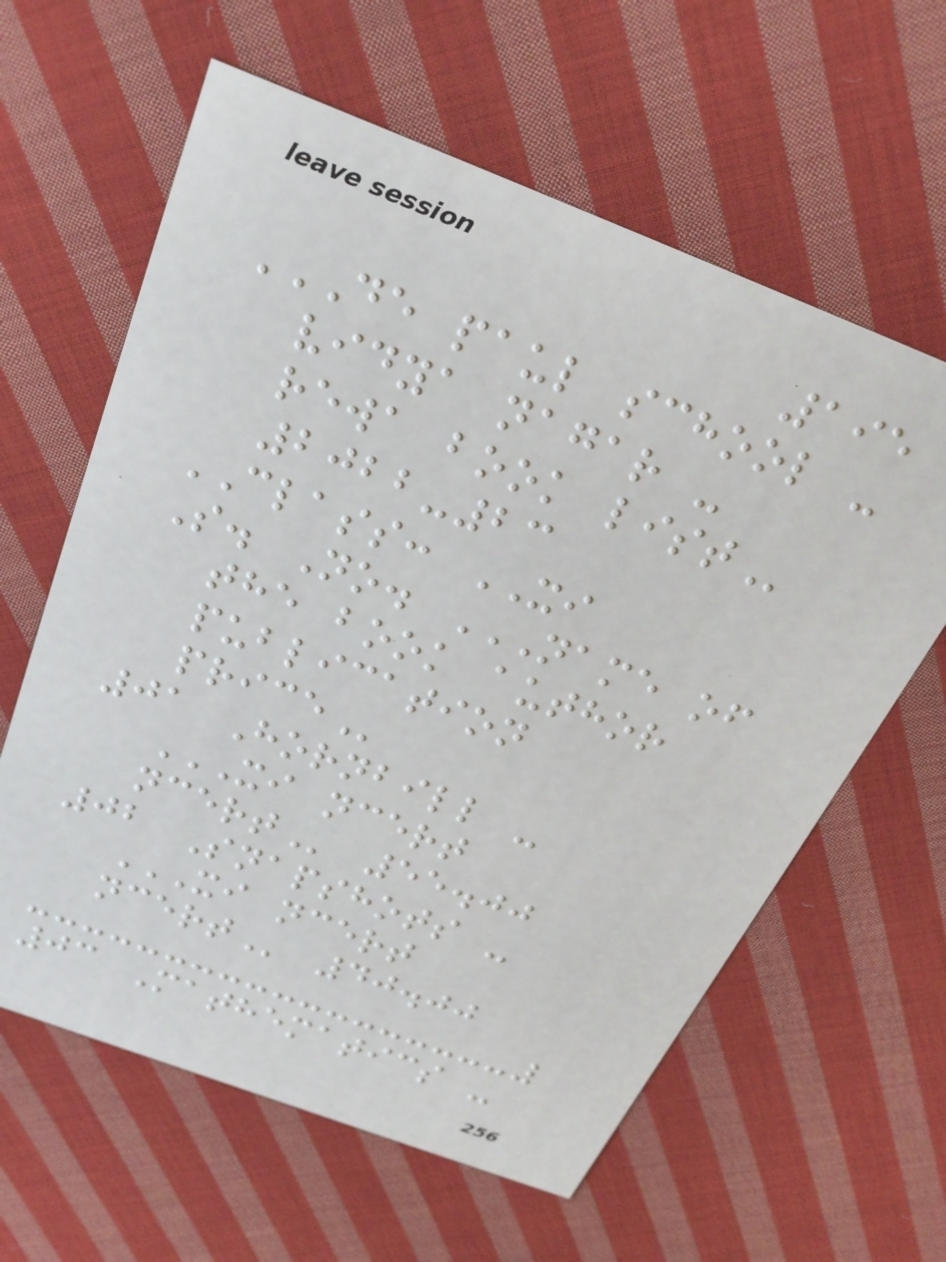195
DE PAUL SCHOOL -
VIDYA NAGAR -
REWA BOOK LIST
2022-23
CLASS: XI
S. No. NAME OF
THE BOOK AUTHOR
PUBLICATION
PRICE
01 Hornbill -
XI NCERT
NCERT 55.00
02 Snapshots -
XI NCERT
NCERT 40.00
03 Mathematics -
